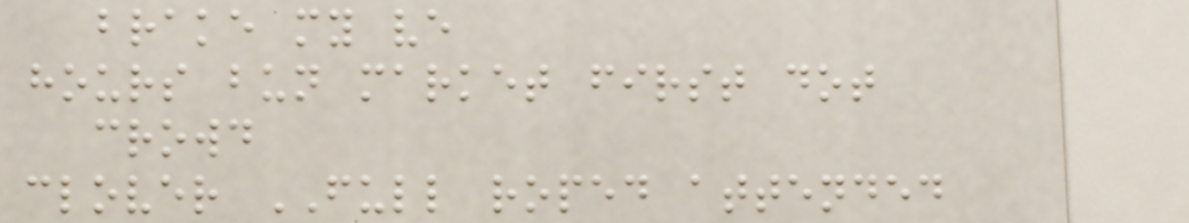brake my ve
hours bun market first dot
crowd
clover FULL roped attended
